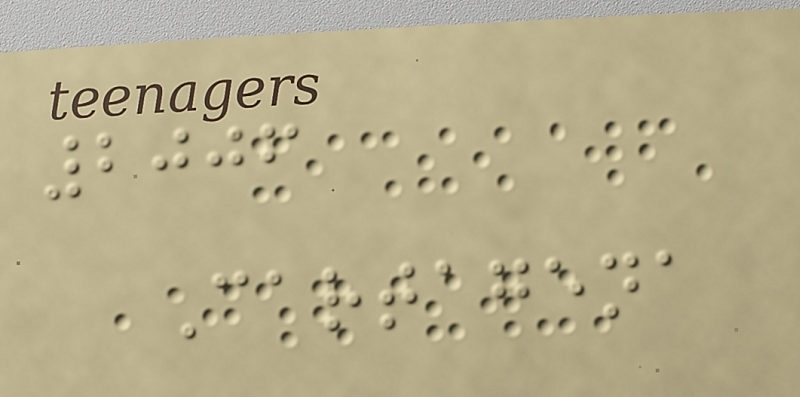2006
Cartagena
